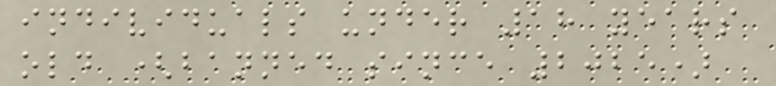individuals under 18 years
old (banned since 2025)
